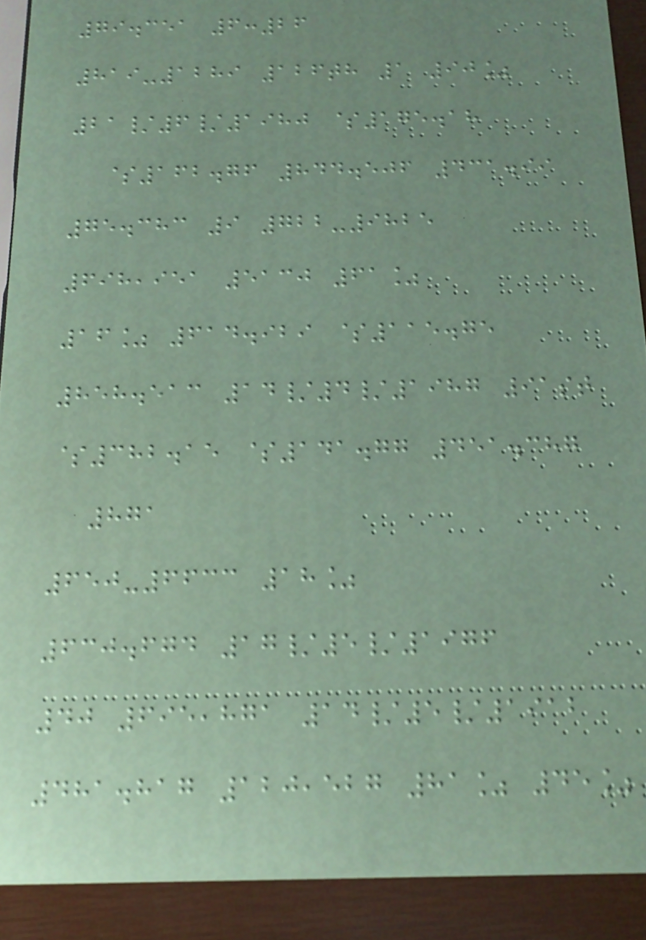79.351 6:26
819-1289 126th 1 90%
21/6/1980 $175.18
$162.76 844.506 431.99
75.383 9 722-9825
698,951 5130 61%
16% 614.929 $115.75
858.513 14/4/1987 91st
$382.15 $141.77 451.387
871
650-6633 18%
630.674 17/5/1976
40 695,871 14/5/1912
481.817 120,527 81% 45%
